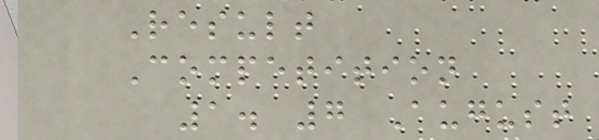Result
Competition
1. 7 August
